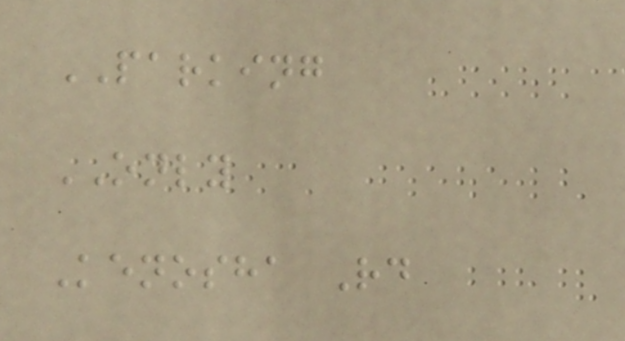PARKING
ONLY
Kenosha Rd
